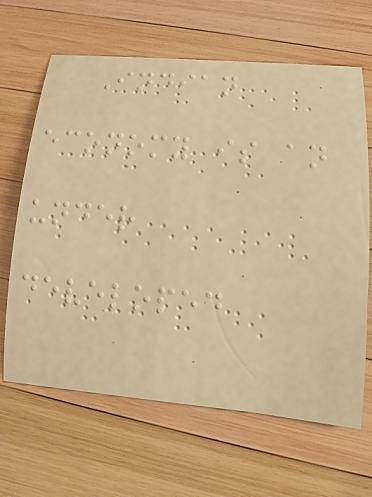Indian
economy is an
under
developed
